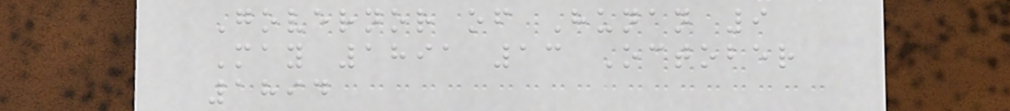Governor of Hunan 9
May 1891 13 October
1894
